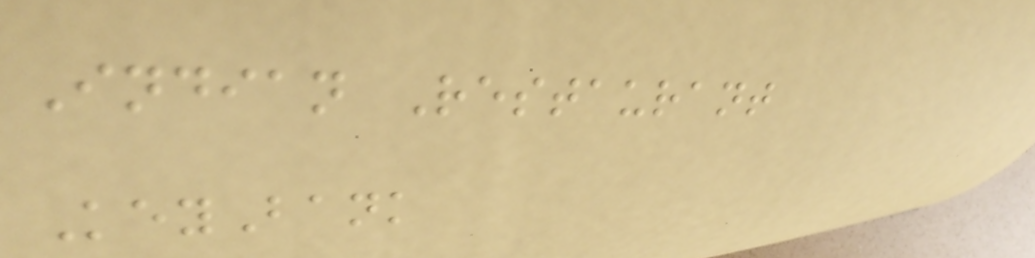Indian Restaurant
KeyBank
